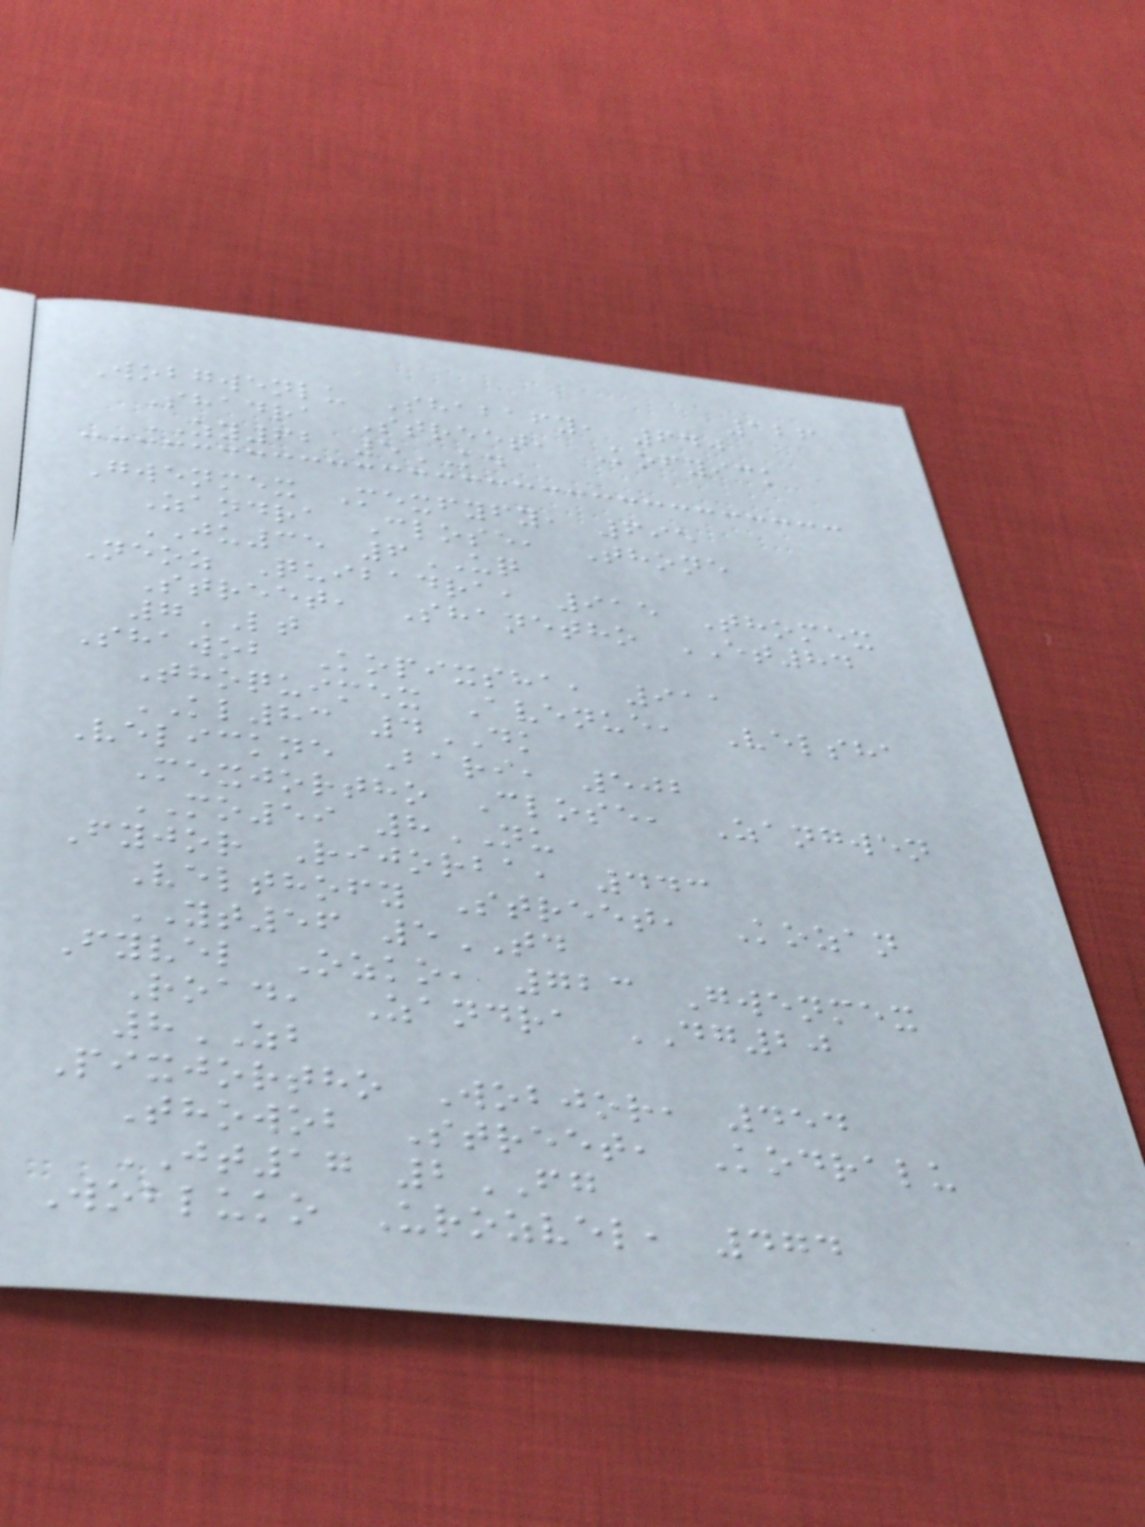126
Wobgwenlu Shabafy, 640
Shadra Street, Kofyick
ZY62 5KD
Gwenmex Mexfyfy, 695
Zandra Close, Thone
JU35 6UQ
Neoz Quibadra, 915 Thomex
Street, Shanetho ET84
7LT
Shawob Kopixsha, 911
Thoquimex Avenue, Velsha
KL83 4DK
Velickne Bari, 502
Mexjortho Close, Zangwen
MO59 8NU
Fyjor Rijorba, 443
Velthofy Street, Kozan
YT56 5TD
Fyvel Ozko, 723 Gwenmex
Road, Zandra DG20
8ZB
Pixjortho Wobjor, 454
Thowob Street, Kodralu
JT17 2FG
Wobluko Urozvel, 474
